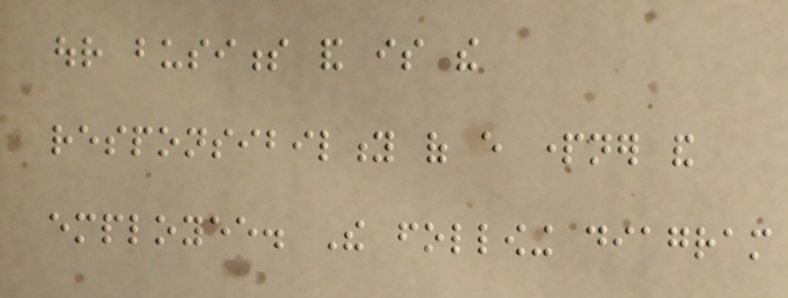our business and is the
responsibility of every partner and
employee. The following diagram
